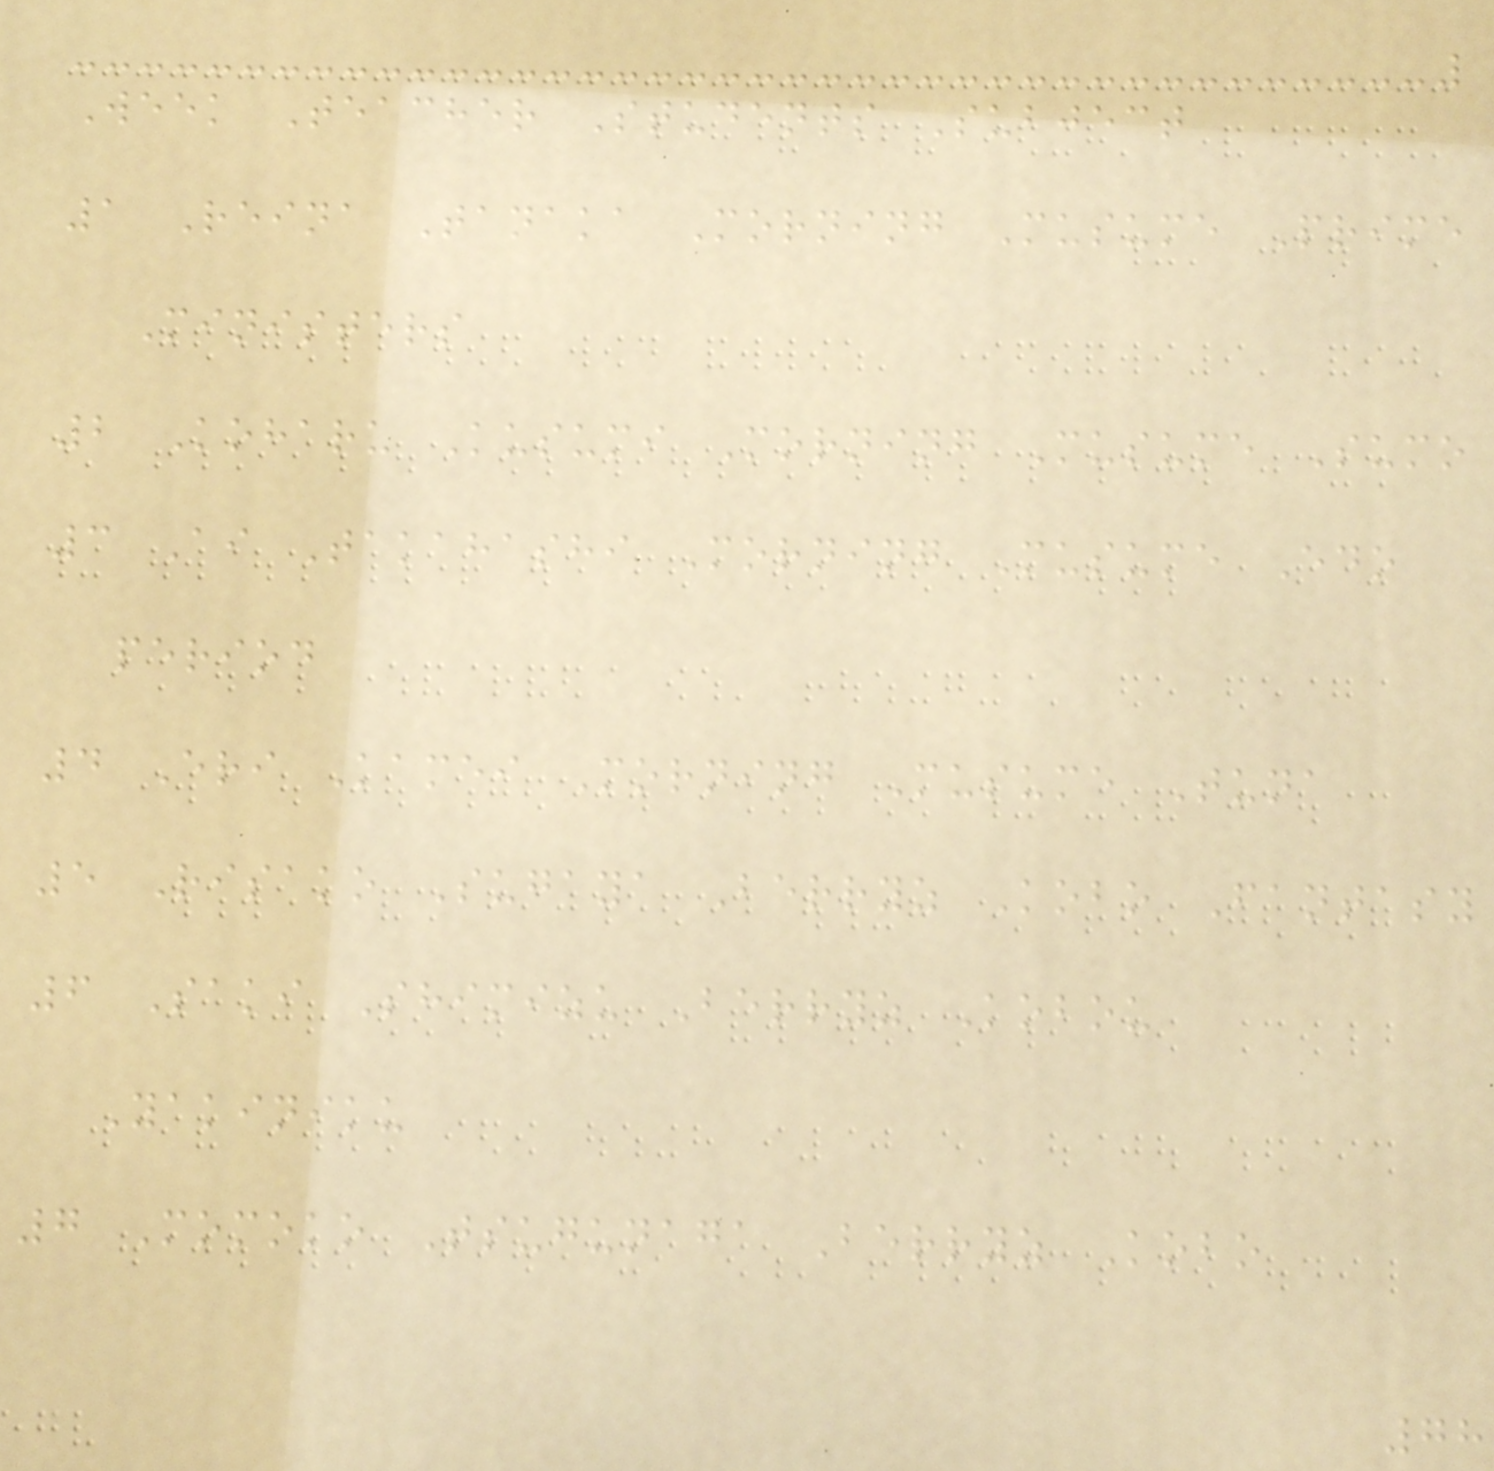Week Teacher Students Subject
1 Reina Tanaka Morning Musume Prime
Ministers
2 Koharu Kusumi Morning Musume Sumo
3 Ai Takahashi Morning Musume Edo
period
4 Eri Kamei Morning Musume Tuna
5 Risako Sugaya Berryz Kobo Fantasy
6 Saki Shimizu Berryz Kobou
Yakiniku
7 Momoko Tsugunaga Berryz Kobo
78
